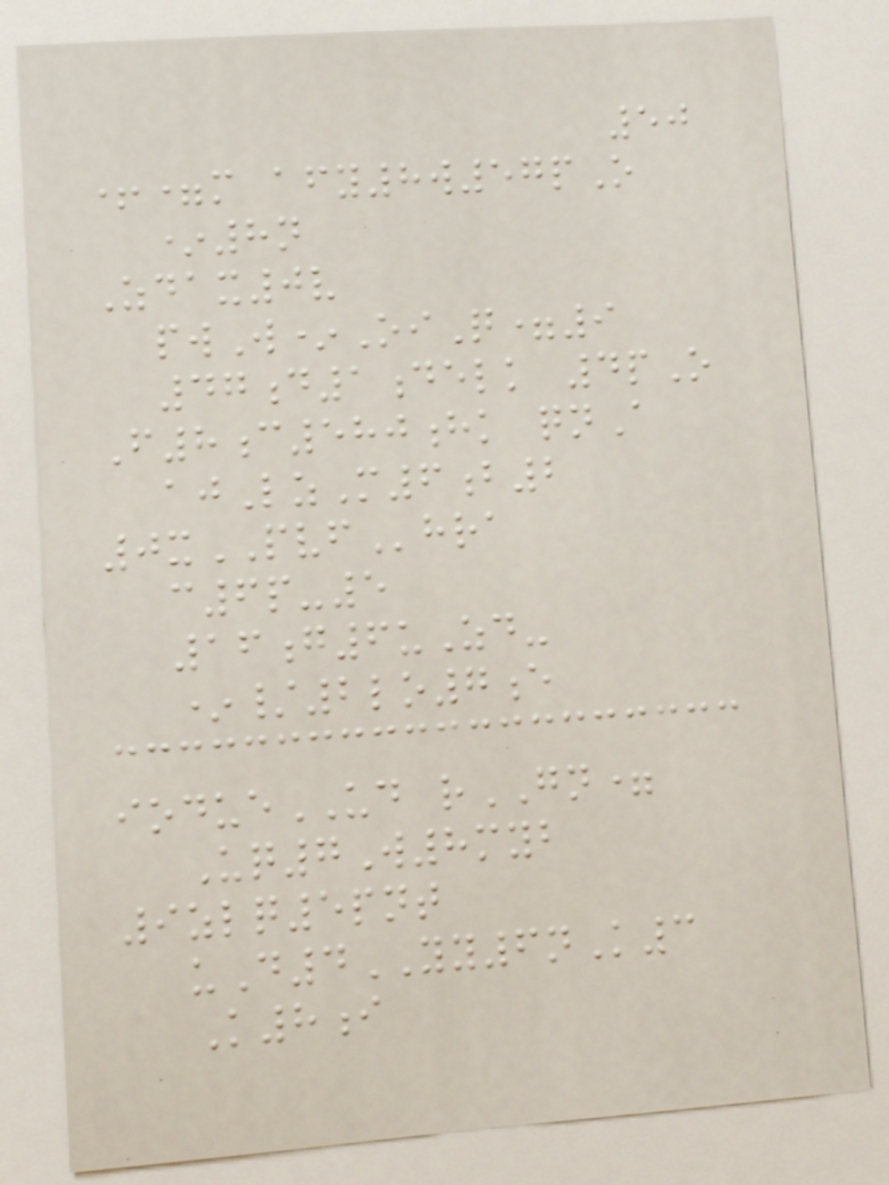50
+=m afy8w57pO
*8n
Zdax0v
pwW*OiQ=9
47d1delk 4pO
F8c580hk qnA
ajLzM6b2
0xPVFhra
c6p-5
16g6uZd-
*/2lo7e
iodueUD rGN=
Uq7W8myb
9zlq5pnt
uD4YY6nK3
K8i
